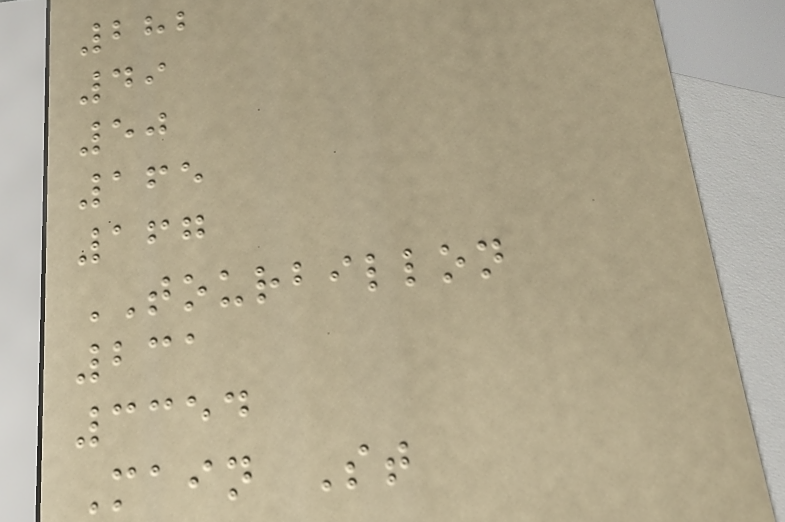282
49
50
165
167
TOURBILLON
231
3354
Main St
